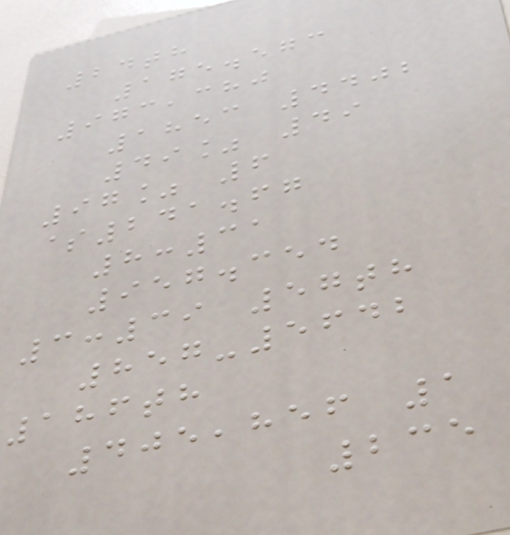24th
175.573
973,380
1853 4402
49% 49
97% 6
$241.67
8:31
957.354
3:39 57th
857-5642
186th
405,856 1
235
